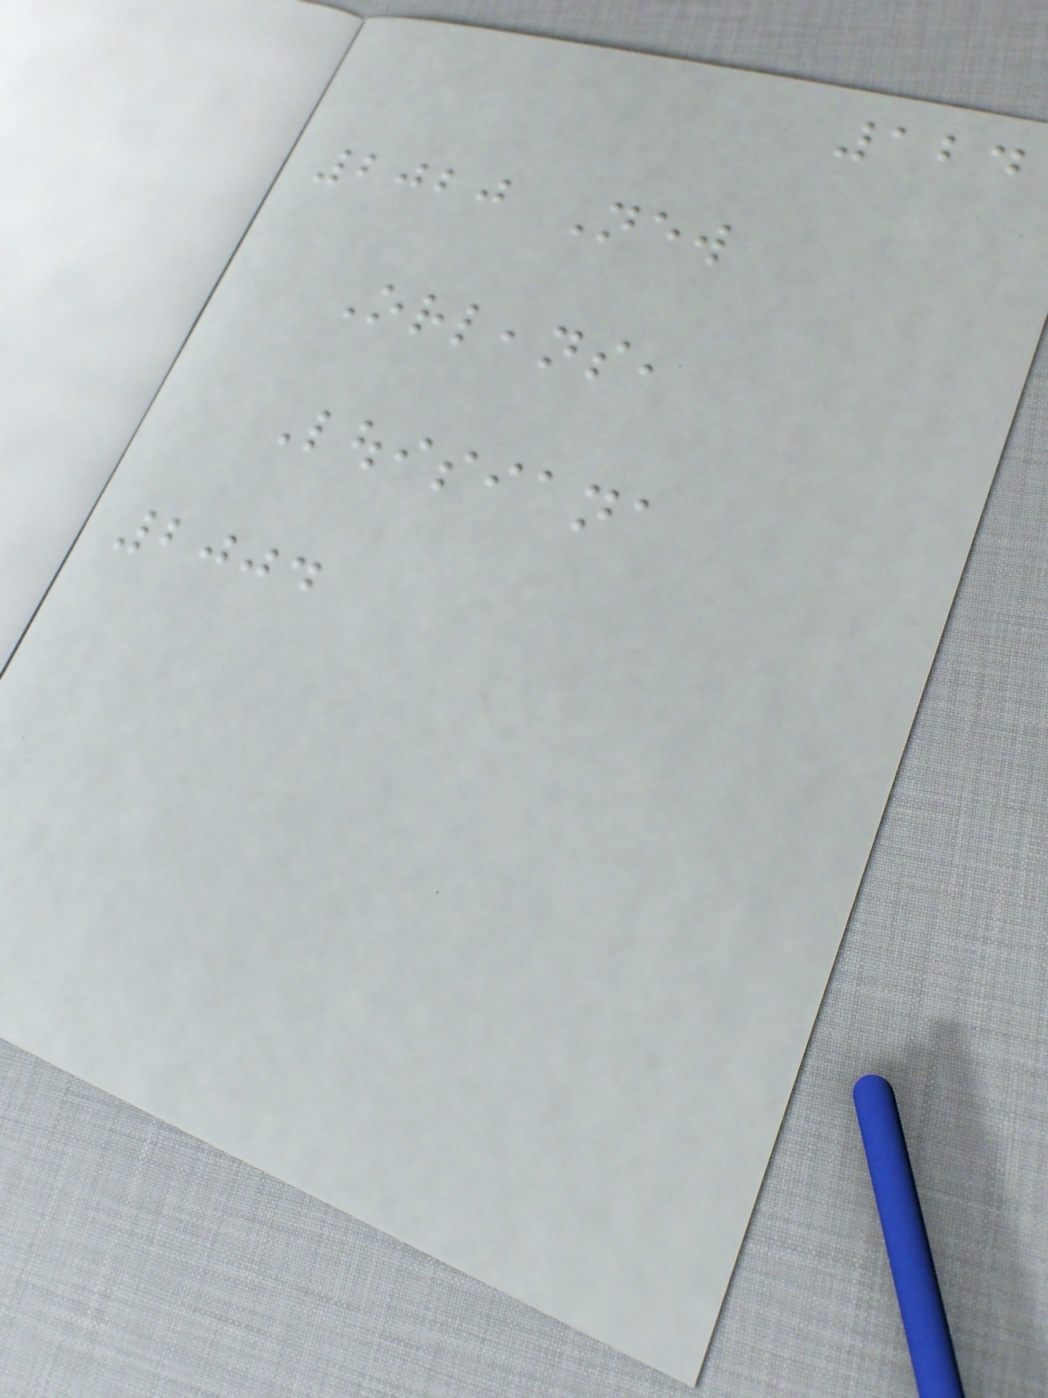124
2020 New
Orleans,
Louisiana
2004
